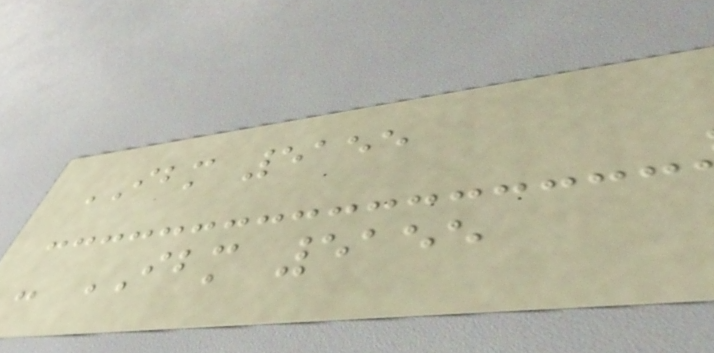IBM 5155
- IBM 5155
